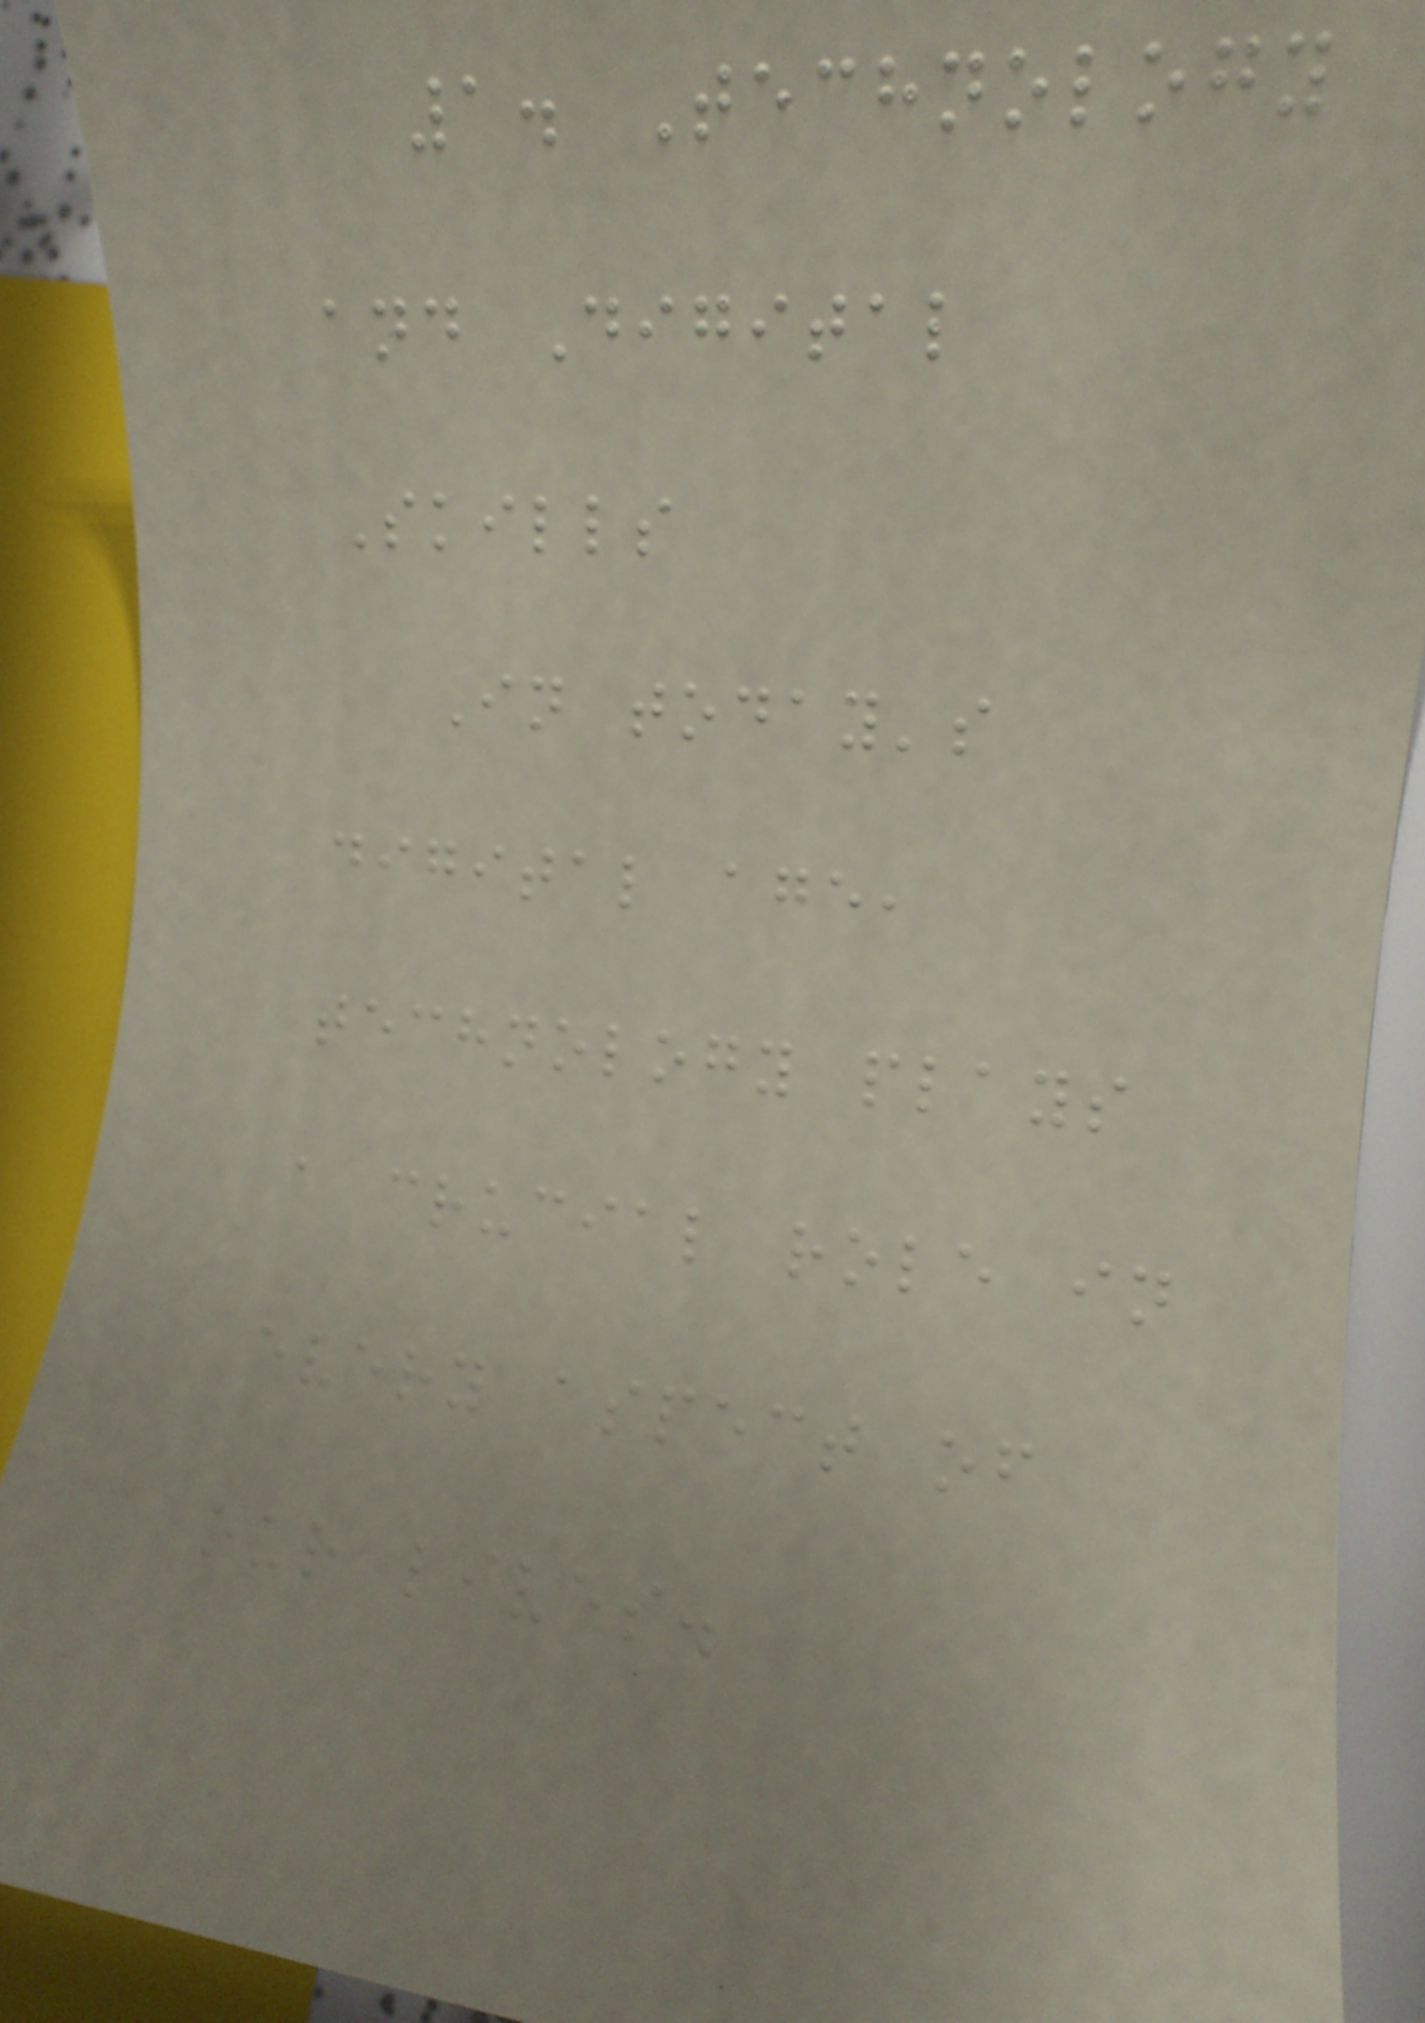1. Technology
and Digital
Skills
In today's
digital age,
technology plays
a crucial role in
every aspect of
our lives.
